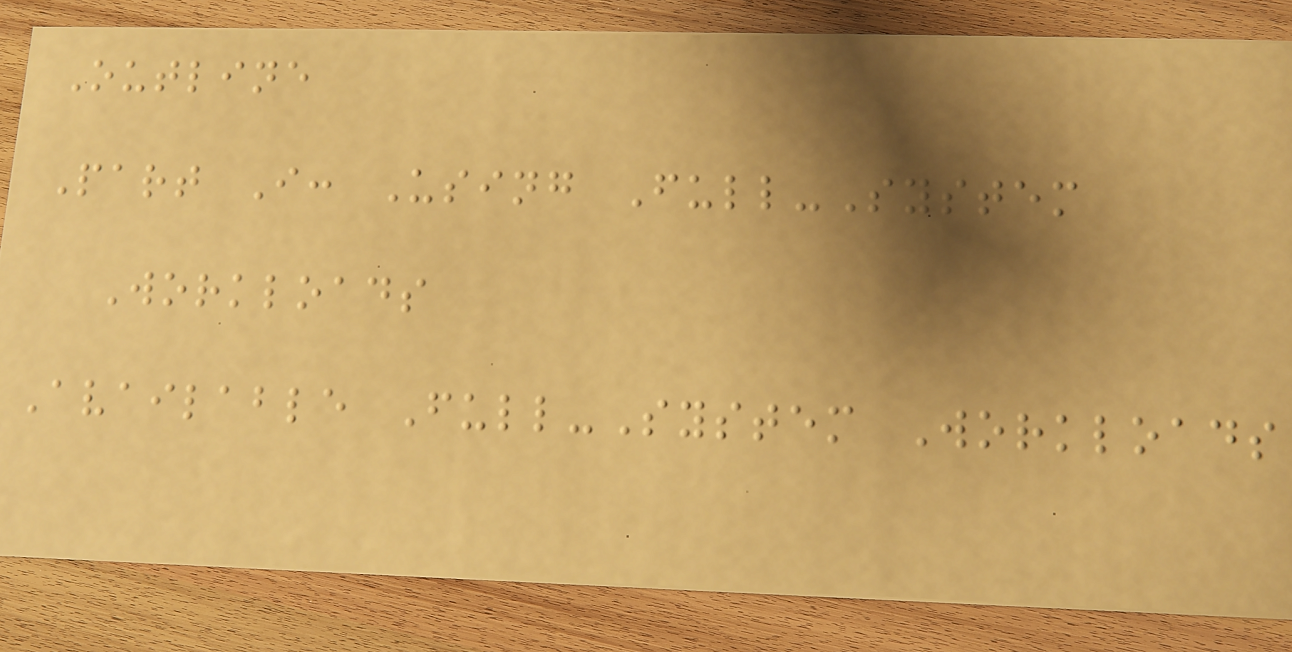Outline
Part I: Using Full-System
Workloads
Available Full-System Workloads
